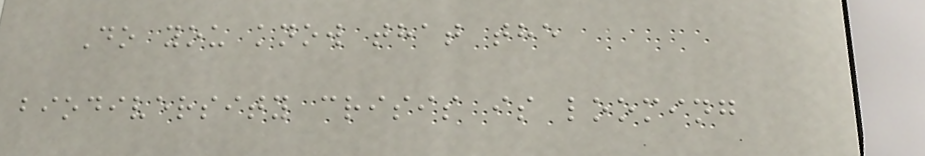Do you know that the
biodiversity crisis is looming
